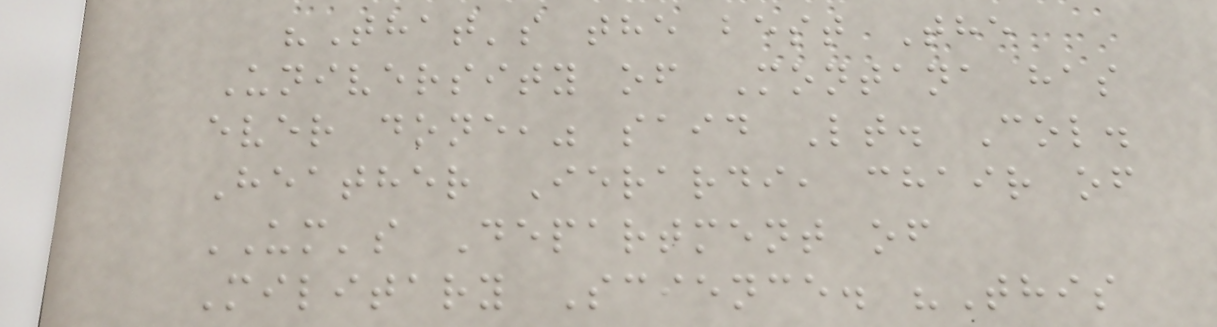"That's the best The
University of Montana has
ever done," said Lt. Col.
Heather Ierardi, chair of
UM's Department of
Military Science. "This
